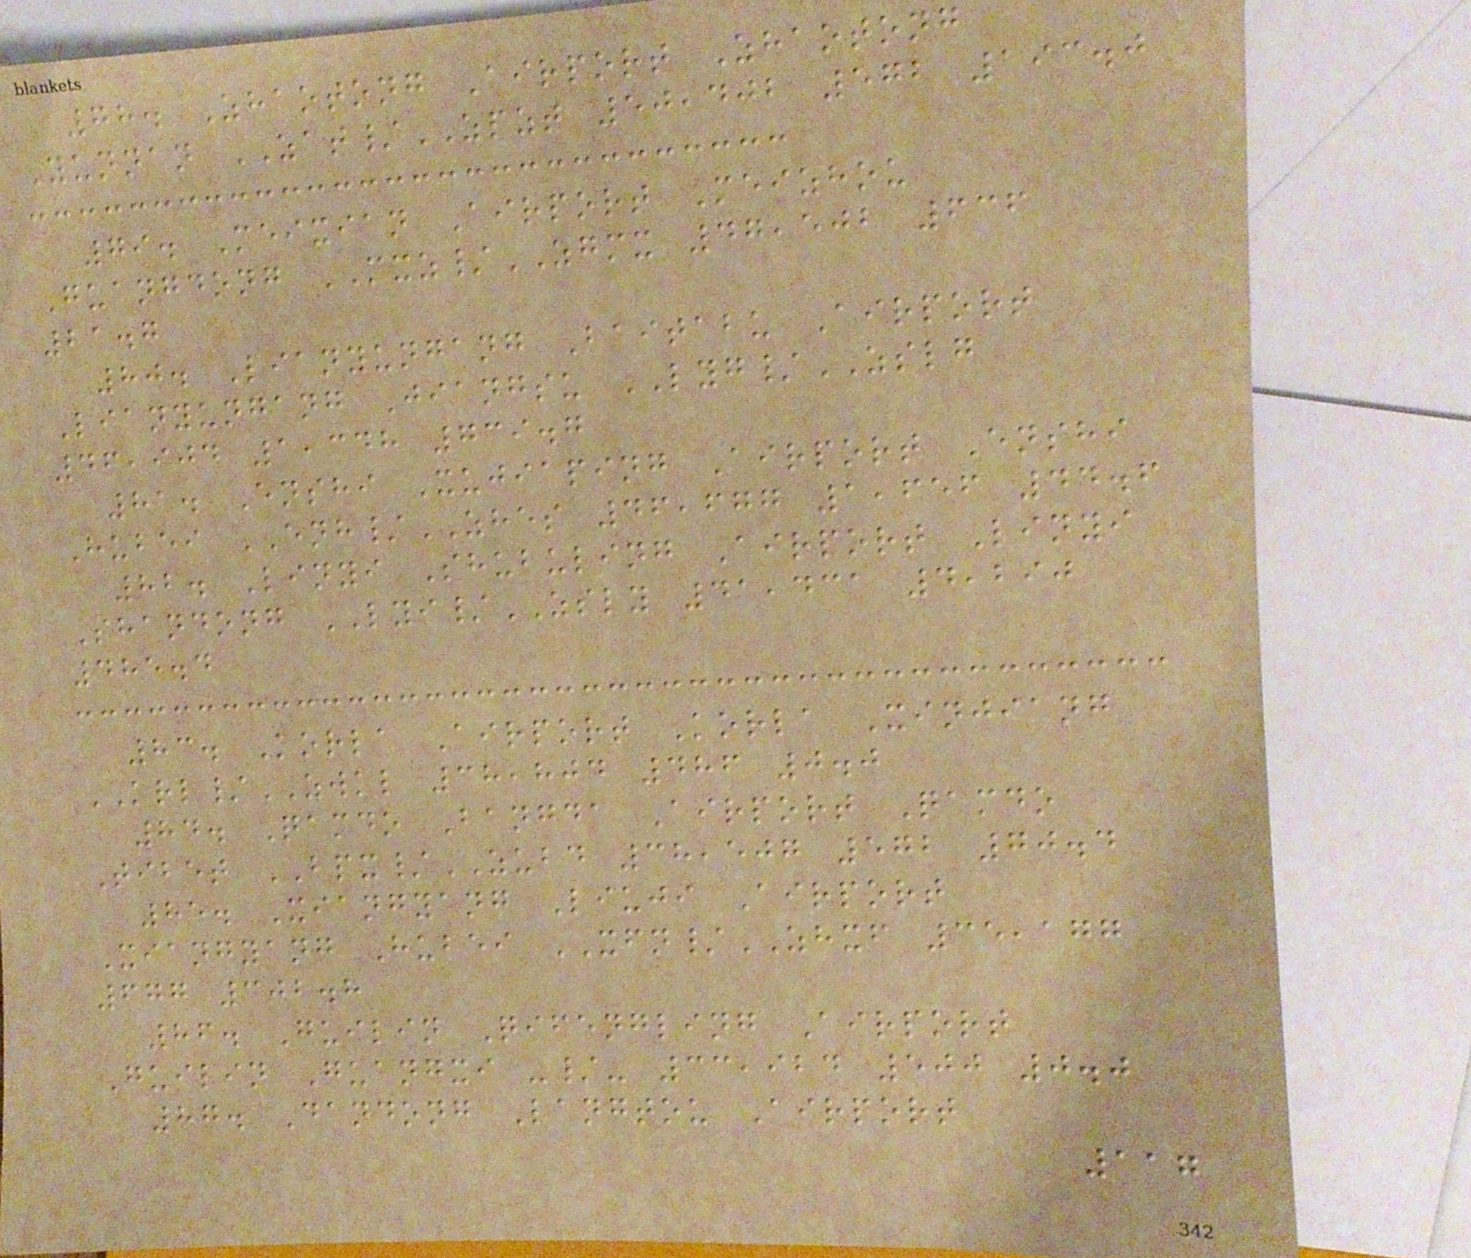78. Zhaotong Airport Zhaotong
Yunnan ZAT/ZPZT 50,402 572 193.0
79. Meixian Airport Meizhou
Guangdong MXZ/ZGMX 47,502 636
21.7
80. Lianyungang Baitabu Airport
Lianyungang Jiangsu LYG/ZSLG
46,904 1,348 739.7
81. Enshi Xujiaping Airport Enshi
Hubei ENH/ZHES 46,677 1,656 44.6
82. Linyi Shubuling Airport Linyi
Shandong LYI/ZSLY 41,431 4,290
485.4
83. Korla Airport Korla Xinjiang
KRL/ZWKL 38,804 486 0.0
84. Qamdo Bangda Airport Qamdo
Tibet BPX/ZUBD 38,507 572 70.4
85. Xiangyang Liuji Airport
Xiangyang Hubei XFN/ZHXF 35,177
677 302.8
86. Guilin Qifengling Airport
Guilin Guangxi -/- 33,924 500 0.0
87. Dandong Langtou Airport
117
